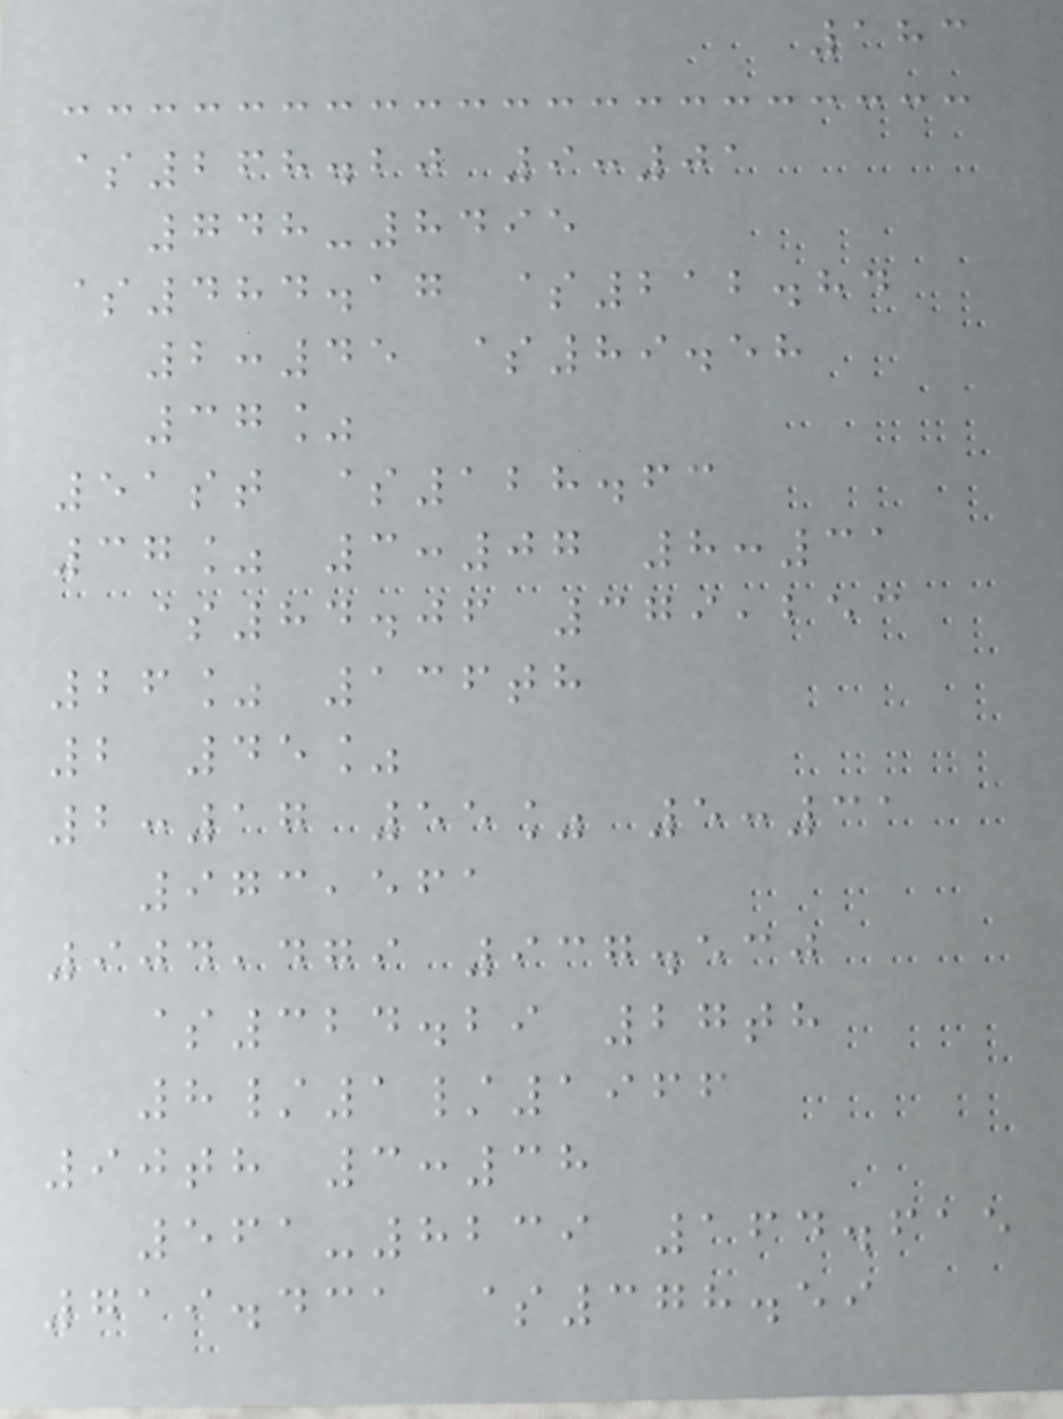183
$268.20 9:01
748-8495
$484.17 $212.84
2:45 $89.58
37%
51st $128.63
37% 3:07 8:31
$84.06 379,253
26% 136th
2 45%
2:17 55% 5:31
973,561
904,479 937.530
$324.29 27th
8/1/1966
90th 3:38
561-8239 164.615
719.431 $378.59
